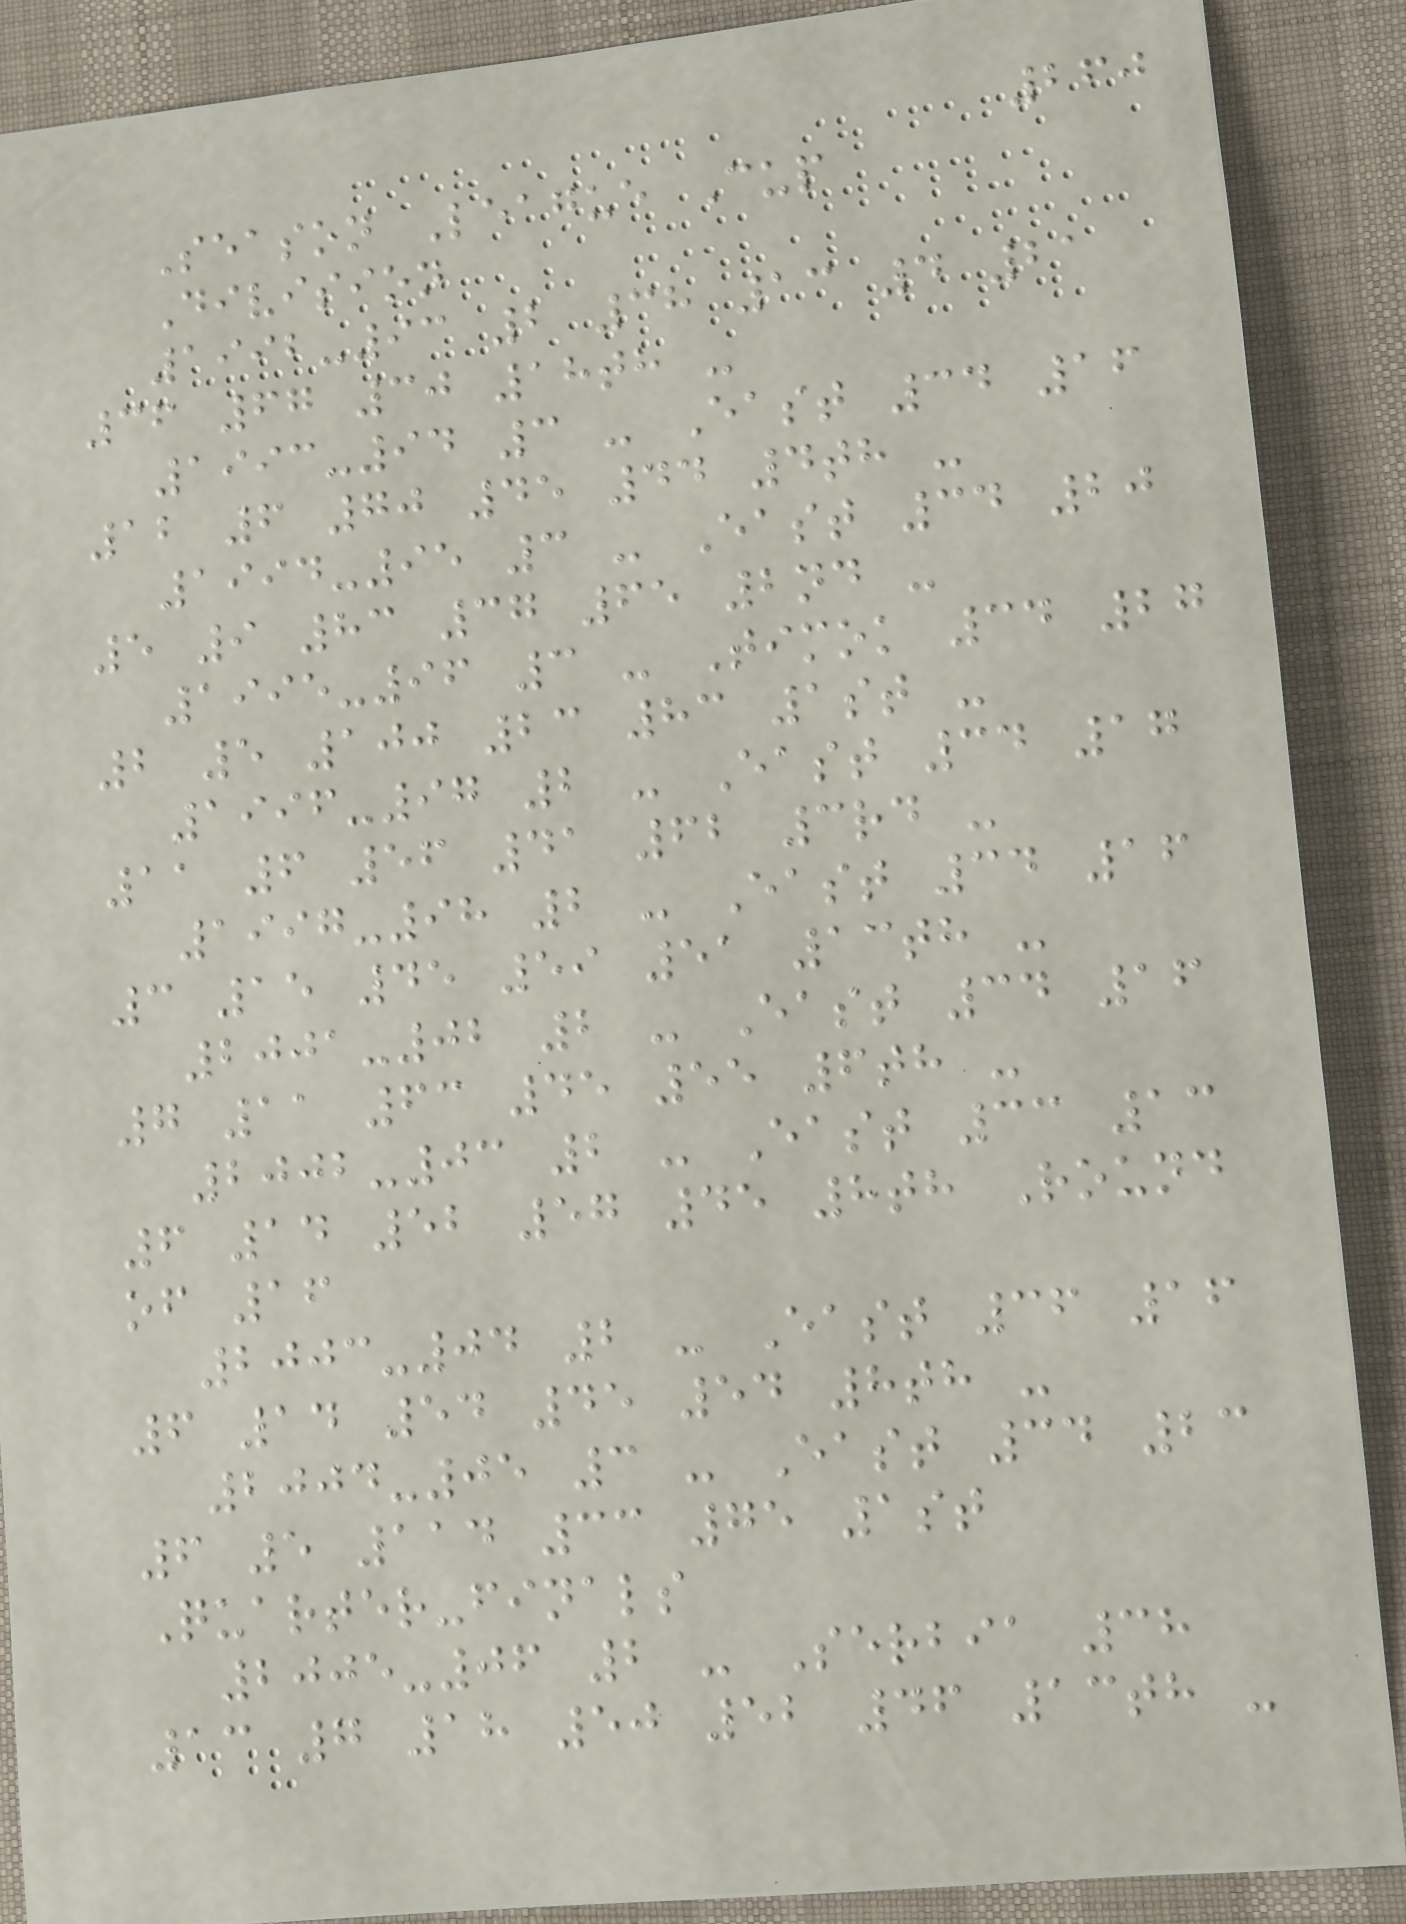260
Season League Cup
Division
1992-93 2 38 13 4 21
36 67 30 18th -
1993-94 3 - East 34 16
12 6 70 45 44 4th -
1994-95 3 - East 34 20
5 9 83 37 65 2nd -
1995-96 3 - Timok 34 27
2 5 100 23 83 1st -
1996-97 2 - East 34 17
11 6 56 41 62 3rd -
1997-98 2 - East 34 16
3 15 45 59 51 13th -
2001-02 2 - East 34 16
7 11 63 45 55 6th -
2002-03 2 - East 33 13
6 14 52 57 45 8th Round
of 16
2003-04 2 - East 36 16
6 14 54 45 54 8th -
2004-05 3 - East 34 23
6 5 114 33 75 1st
Quarter-finals
2005-06 2 - Serbia 38
13 7 18 50 52 46 13th -
